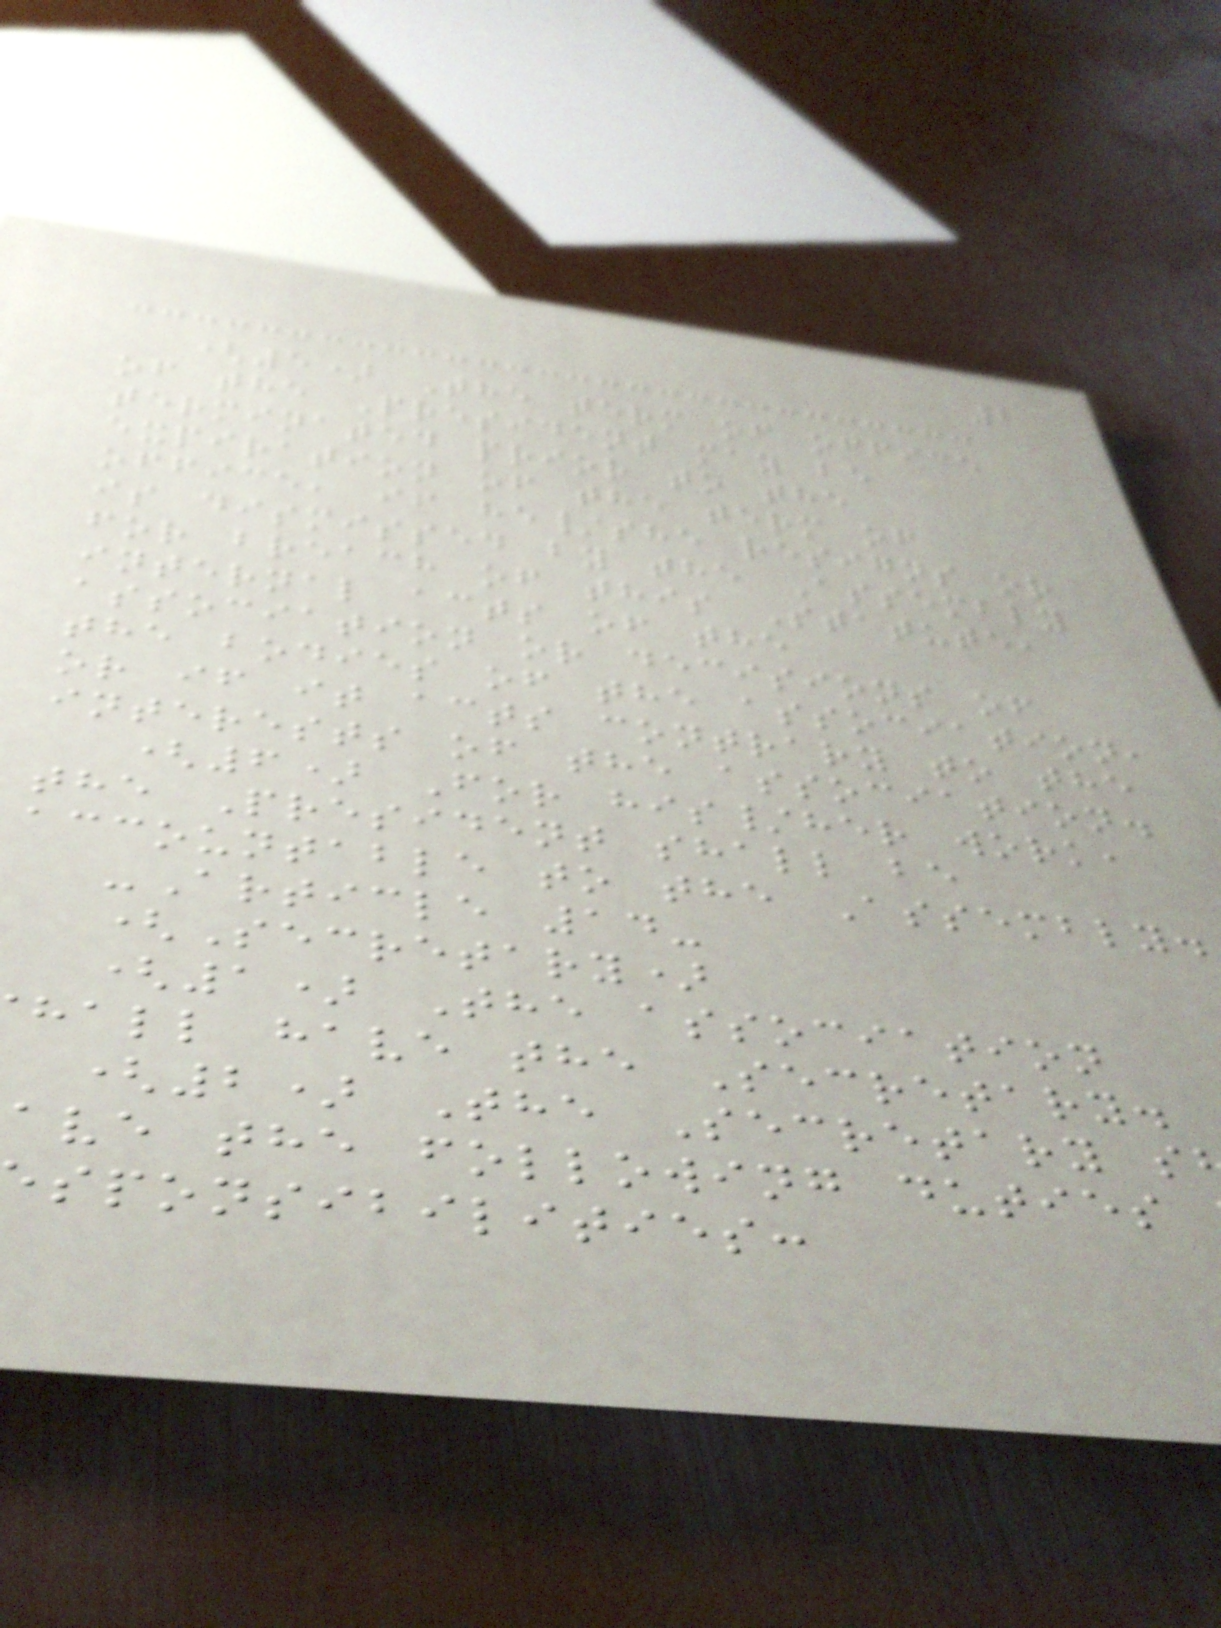2
(5) The term of office
of the President may be
terminated prior to the
expiration of the term of
office, if he/she resigns or
is dismissed by the Assembly
for breach of this Statute,
internal acts of the
association or decisions of
the bodies of the association,
or if it acts contrary to the
interests of the association.
(6) For his/her work,
the President shall be
accountable to the Assembly.
-Article 14-
(Secretary)
(1) The association
hall have the Secretary.
(2) The Secretary s
ave the following duties
sponsibilities:
